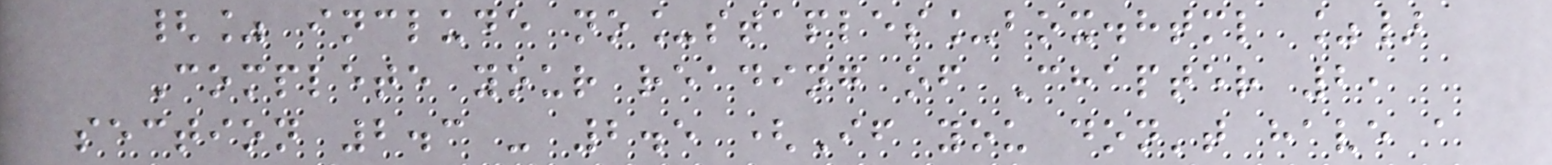{% include no_staples_box.html %}
Complete your reading of Chapter 2,
section 2.3 - 2.5 (If you don't have a
